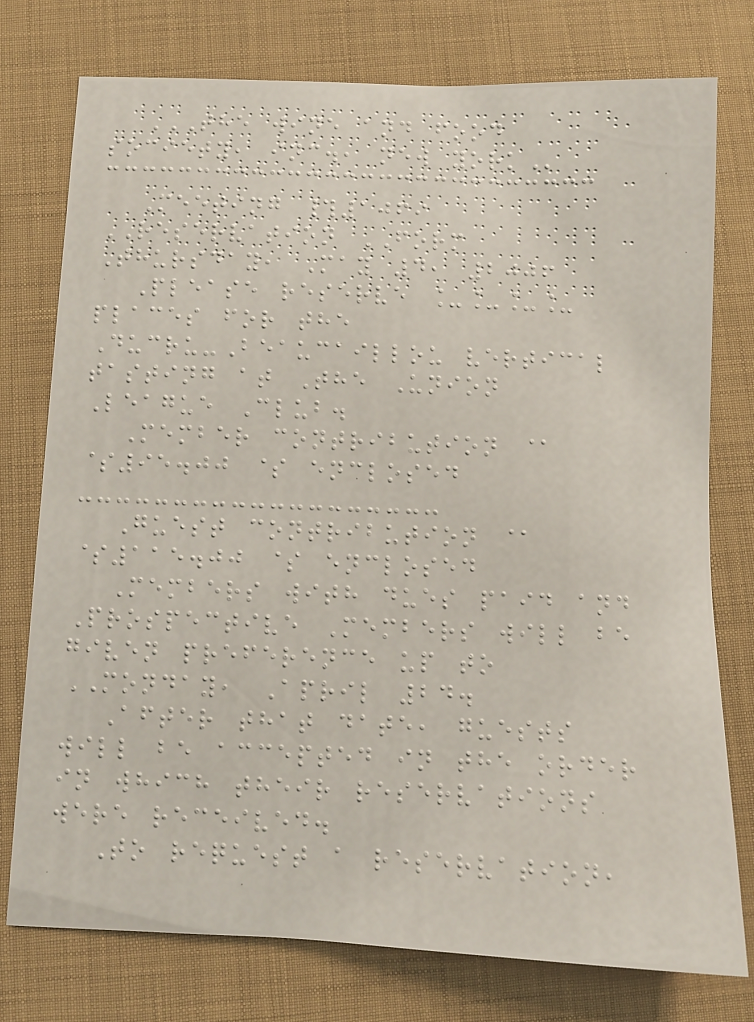THE WINE AND FOOD
SOCIETY, INC., NEW YORK
Meeting #1069
RESERVATION FORM
Thursday, May 4, 2006
Please reserve ____
places for the
Ducru-Beaucaillou vertical
tasting at The Union
League Club.
Member contribution @
$95.00 $ enclosed
Guest contribution @
$115.00 $ enclosed
Members with dues paid and
Prospective Members will be
given preference up to
MONDAY, April 24.
After that date, guests
will be accepted in the order
in which their reservations
were received.
To request a reservation,
